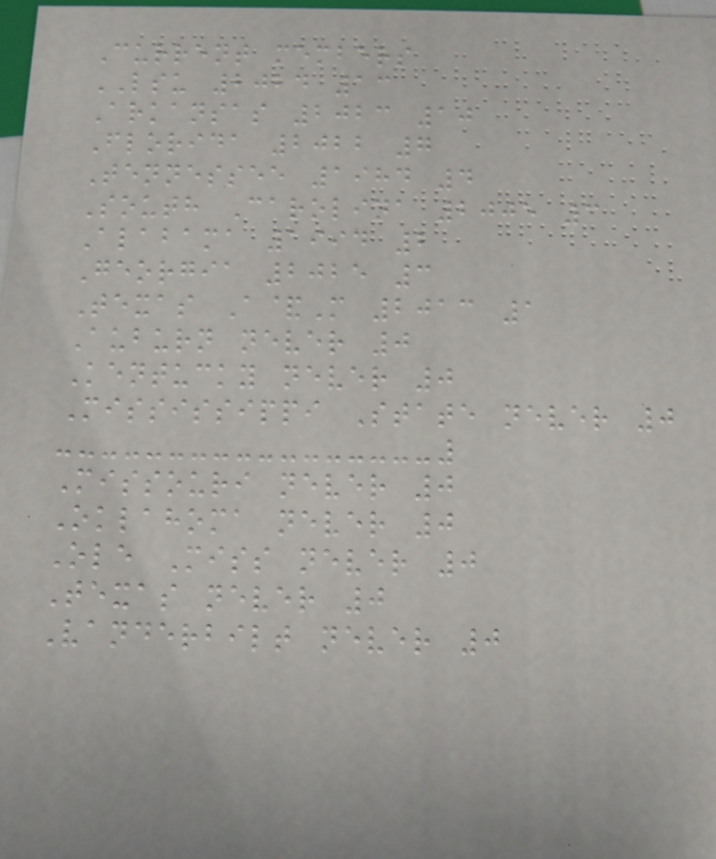Current members
LSU 2024 13
Arkansas 2023 10
Florida 2022 7
Tennessee 1984 4
South Carolina 2005 3
Alabama 1994 2
Georgia 2025 3
Texas A&M 2013 1
Auburn never 0
Kentucky never 0
Mississippi State never 0
Missouri never 0
Oklahoma never 0
Ole Miss never 0
Texas never 0
Vanderbilt never 0
